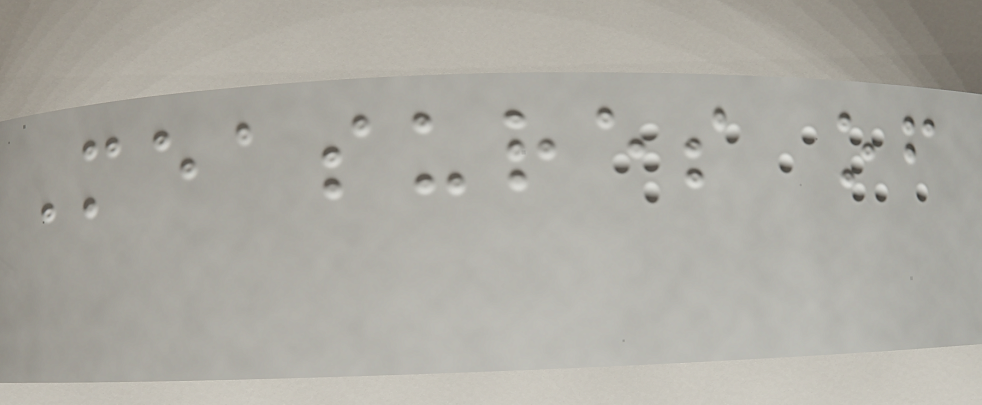Measures of
